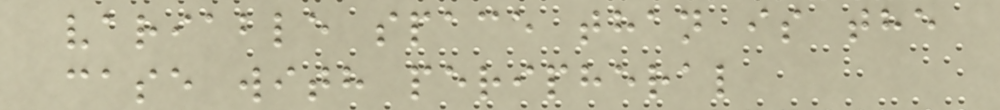variable space than is the
case with peripheral
